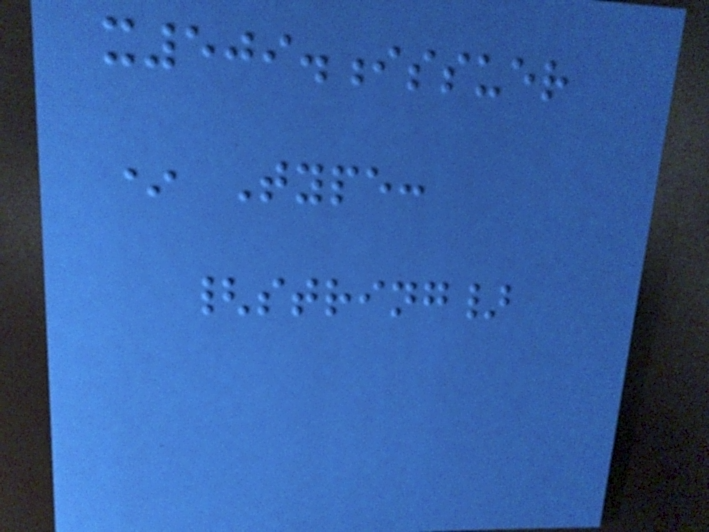x509.issuer
* Type:
{string}
